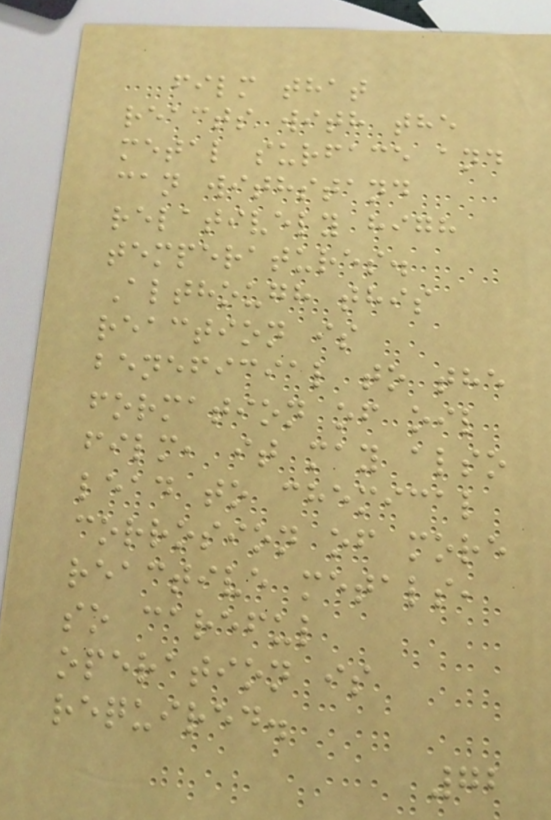film that
reacts with the
metal surface and
can withstand
relatively high
temperatures.
Although this
reaction is
beneficial to the
formation of oil
film, it may also
lead to chemical
corrosion of more
reactive metals,
so careful
operation is
required.
72
